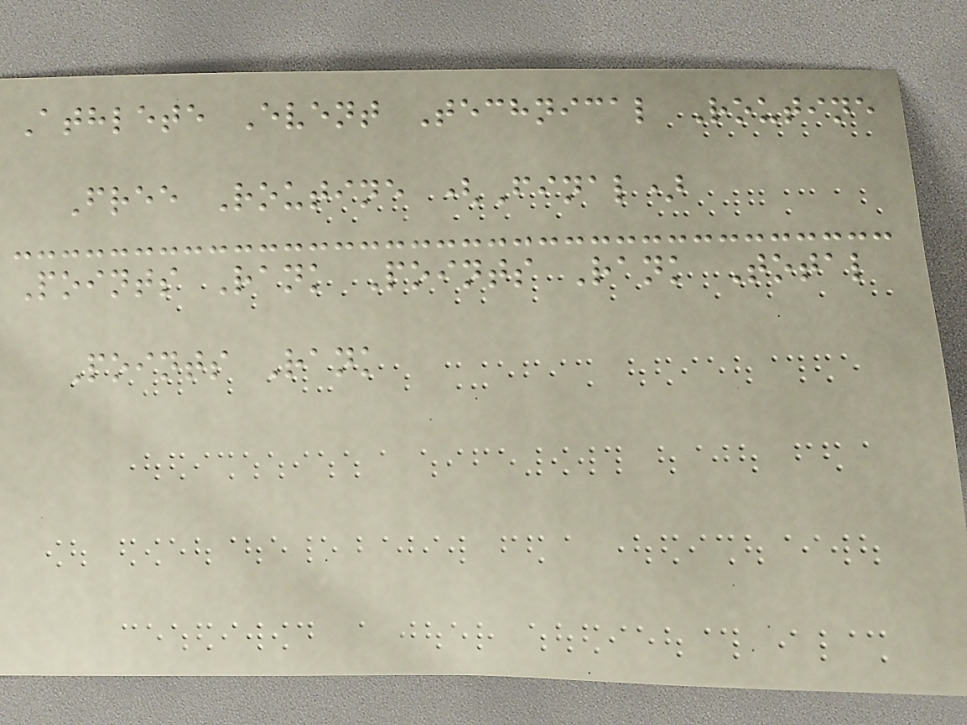Athlete Event Technical Routine
Free Routine (Final)
Points Rank Points Rank Total
Points Rank
